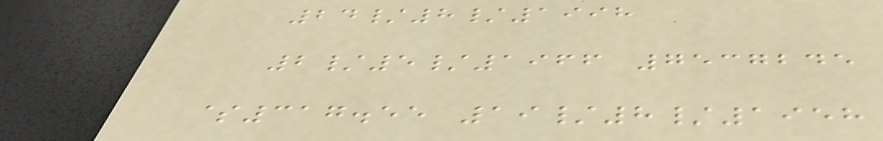24/8/1998
2/5/1966 7537245
$317.55 19/8/1958
